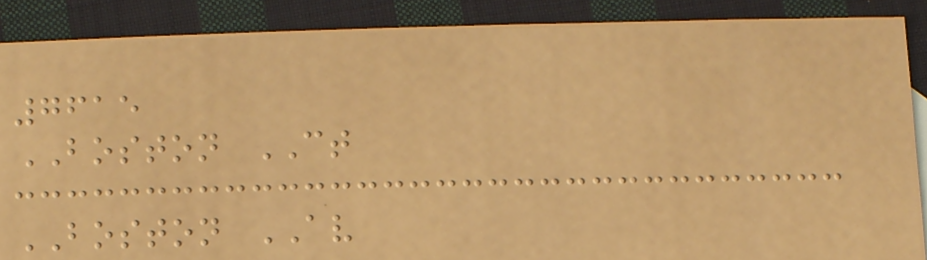7615
BOSTON CT
BOSTON AV
